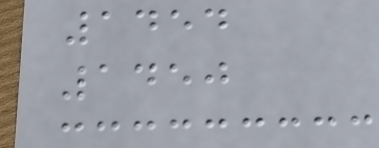1454
1450
